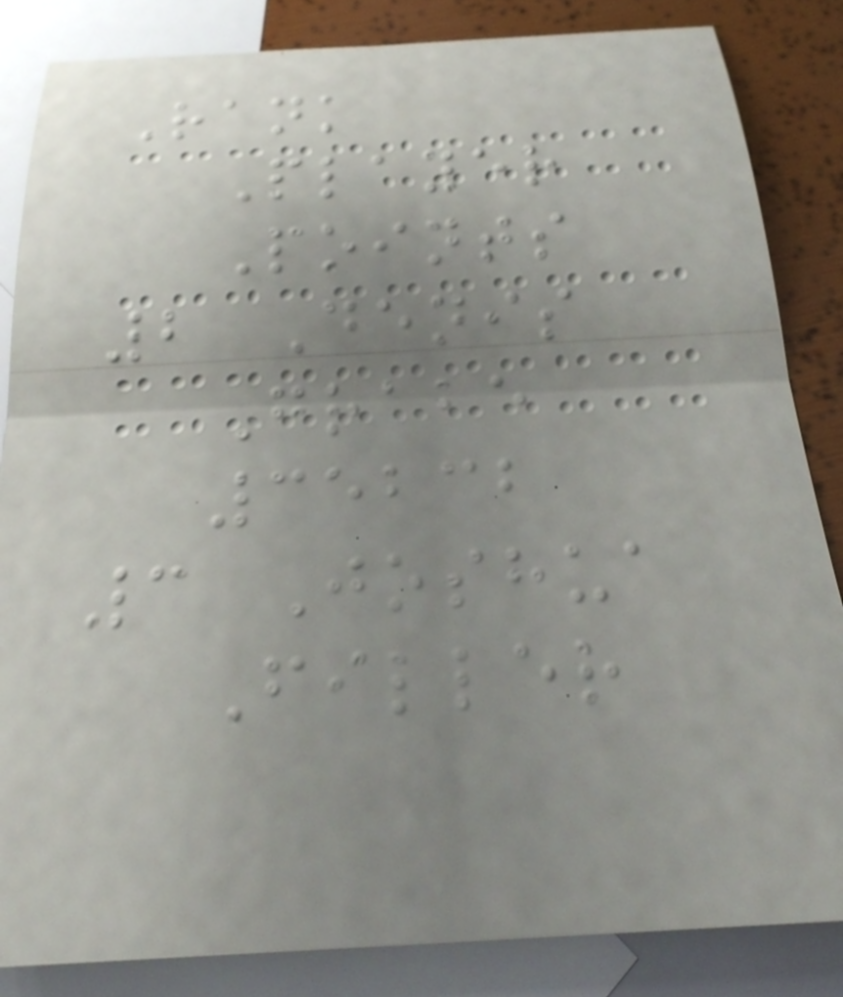Rank
Player
Points
2 Denis
Grabe
35232
3 Joshua
Filler
